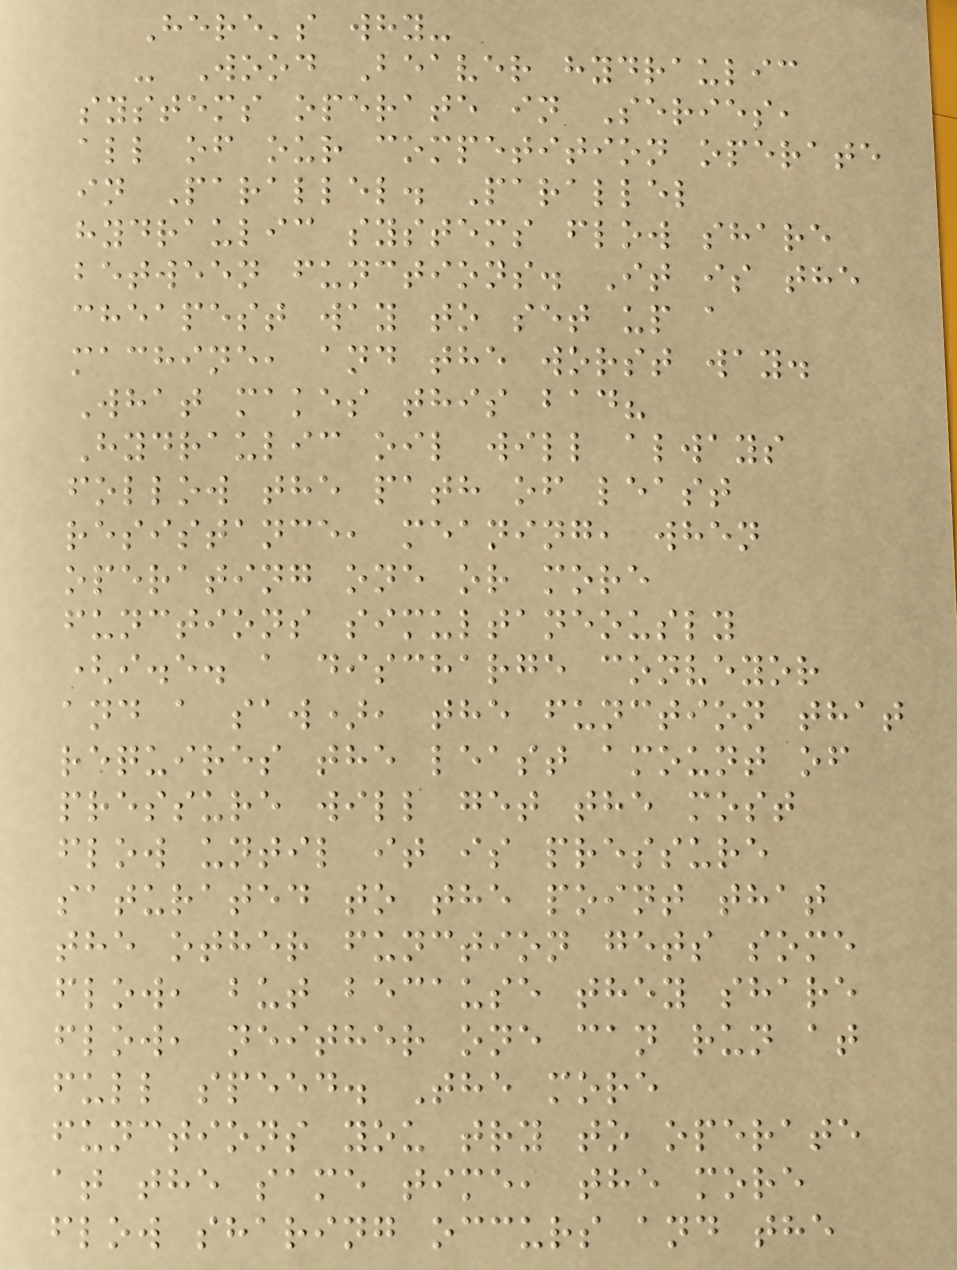Here's why-
- Wood Beaver hydraulic
systems operate in Series,
all of our competition operate
in Parallel. Parallel
hydraulic systems flow share
between functions. It is the
cheapest way to set up a
machine, and the worst way.
What makes this bad?
Hydraulic oil will always
follow the path of least
resistance, meaning, when
operating one or more
functions simultaneously
(i.e. a discharge conveyor
and a saw), the function that
requires the least amount of
pressure will get the most
flow until it is pressure
saturated to the point that
the other function gets some
flow, but because they share
flow, neither one can run at
full speed. The more
functions you try to operate
at the same time, the more
flow sharing occurs and the
